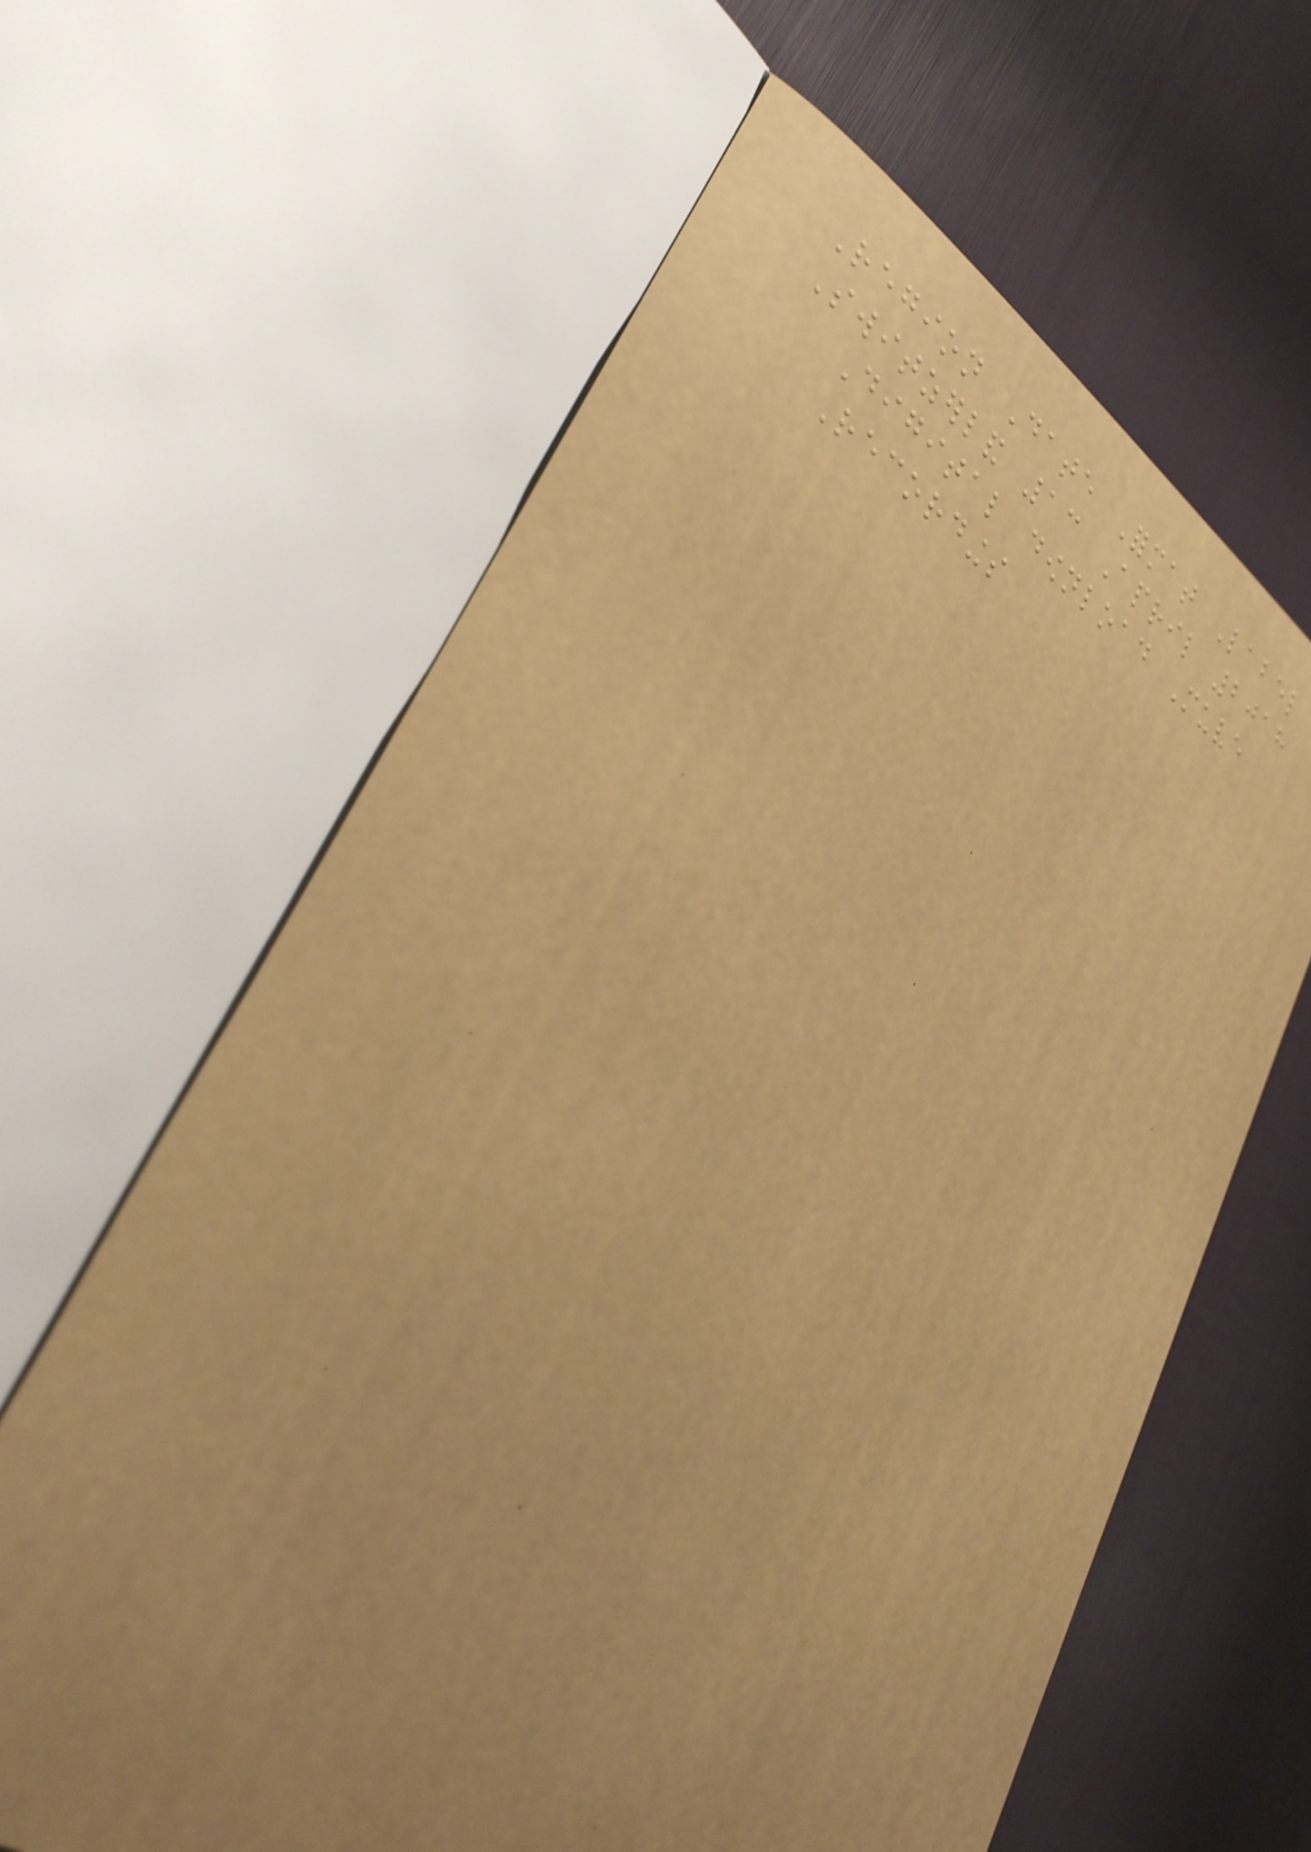Region Date Format Label
Switzerland 13 April 2018
Digital download Muve
Recordings
